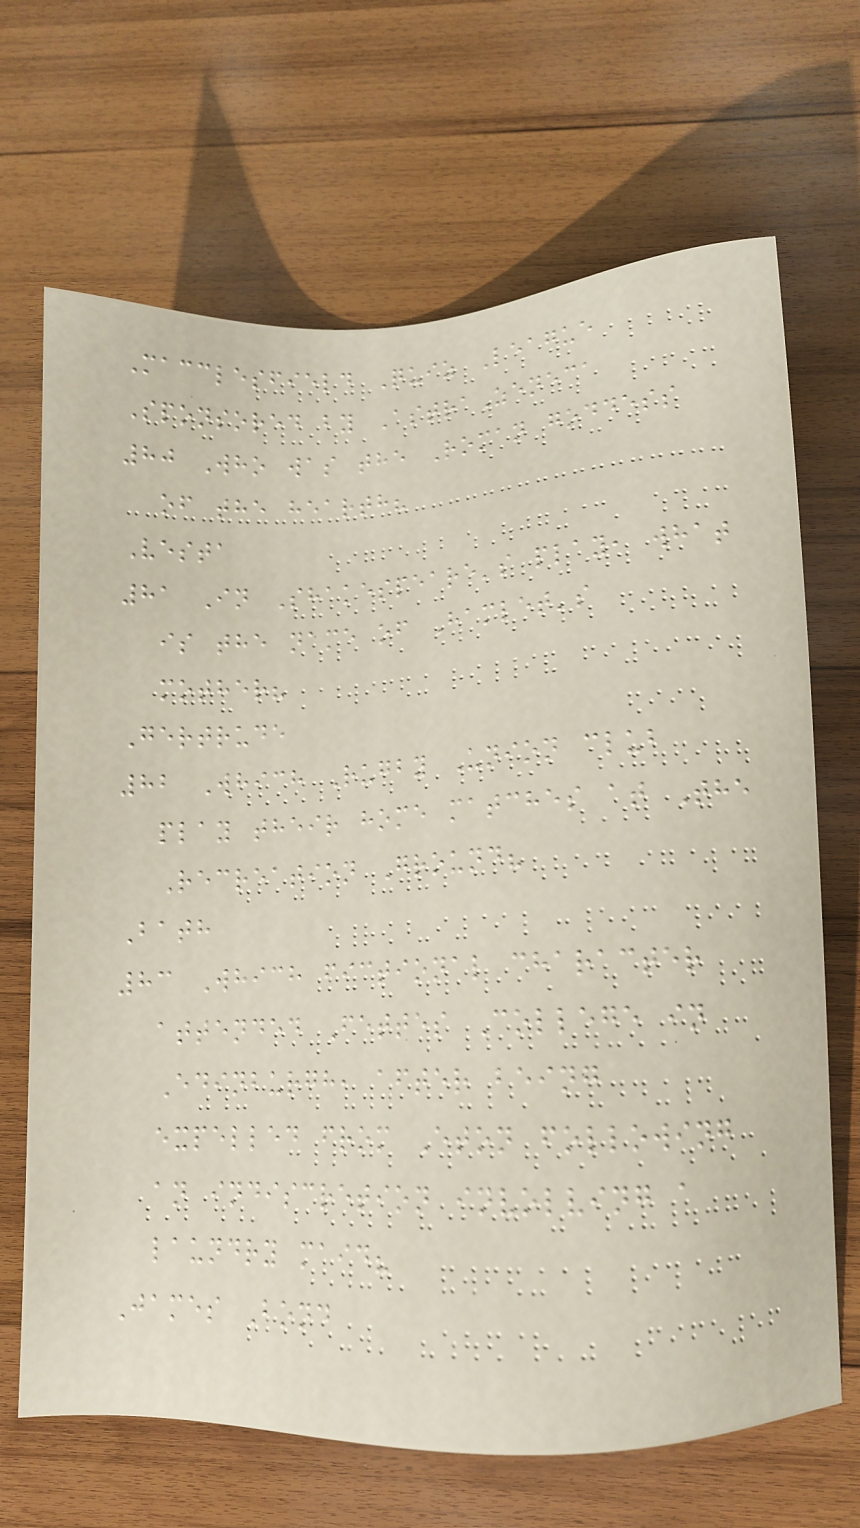Macclesfield Quiz League
Sponsored by AstraZeneca
80 Who was the Roman goddess
of the hearth?
Vesta
81 In Shakespeare's play, what
is the name of Hamlet's
mother?
Gertrude
82 Which Rugby Union club
play their home matches at The
Recreation Ground?
Bath
83 Which fictional character
attended Fettes College in
Edinburgh, after being
expelled from Eton following
an indiscretion involving a
laundry maid?
James Bond
